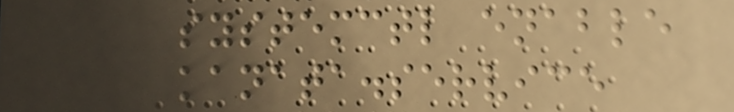systemctl enable
kanata.service
